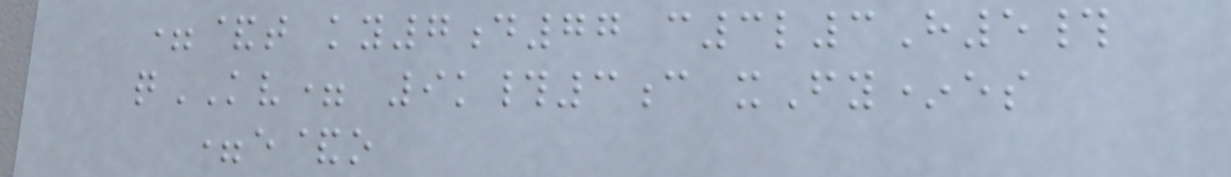=&t ky7d77 c3l3H5#
qKV= 9k#3c xFy*es
=e&o
